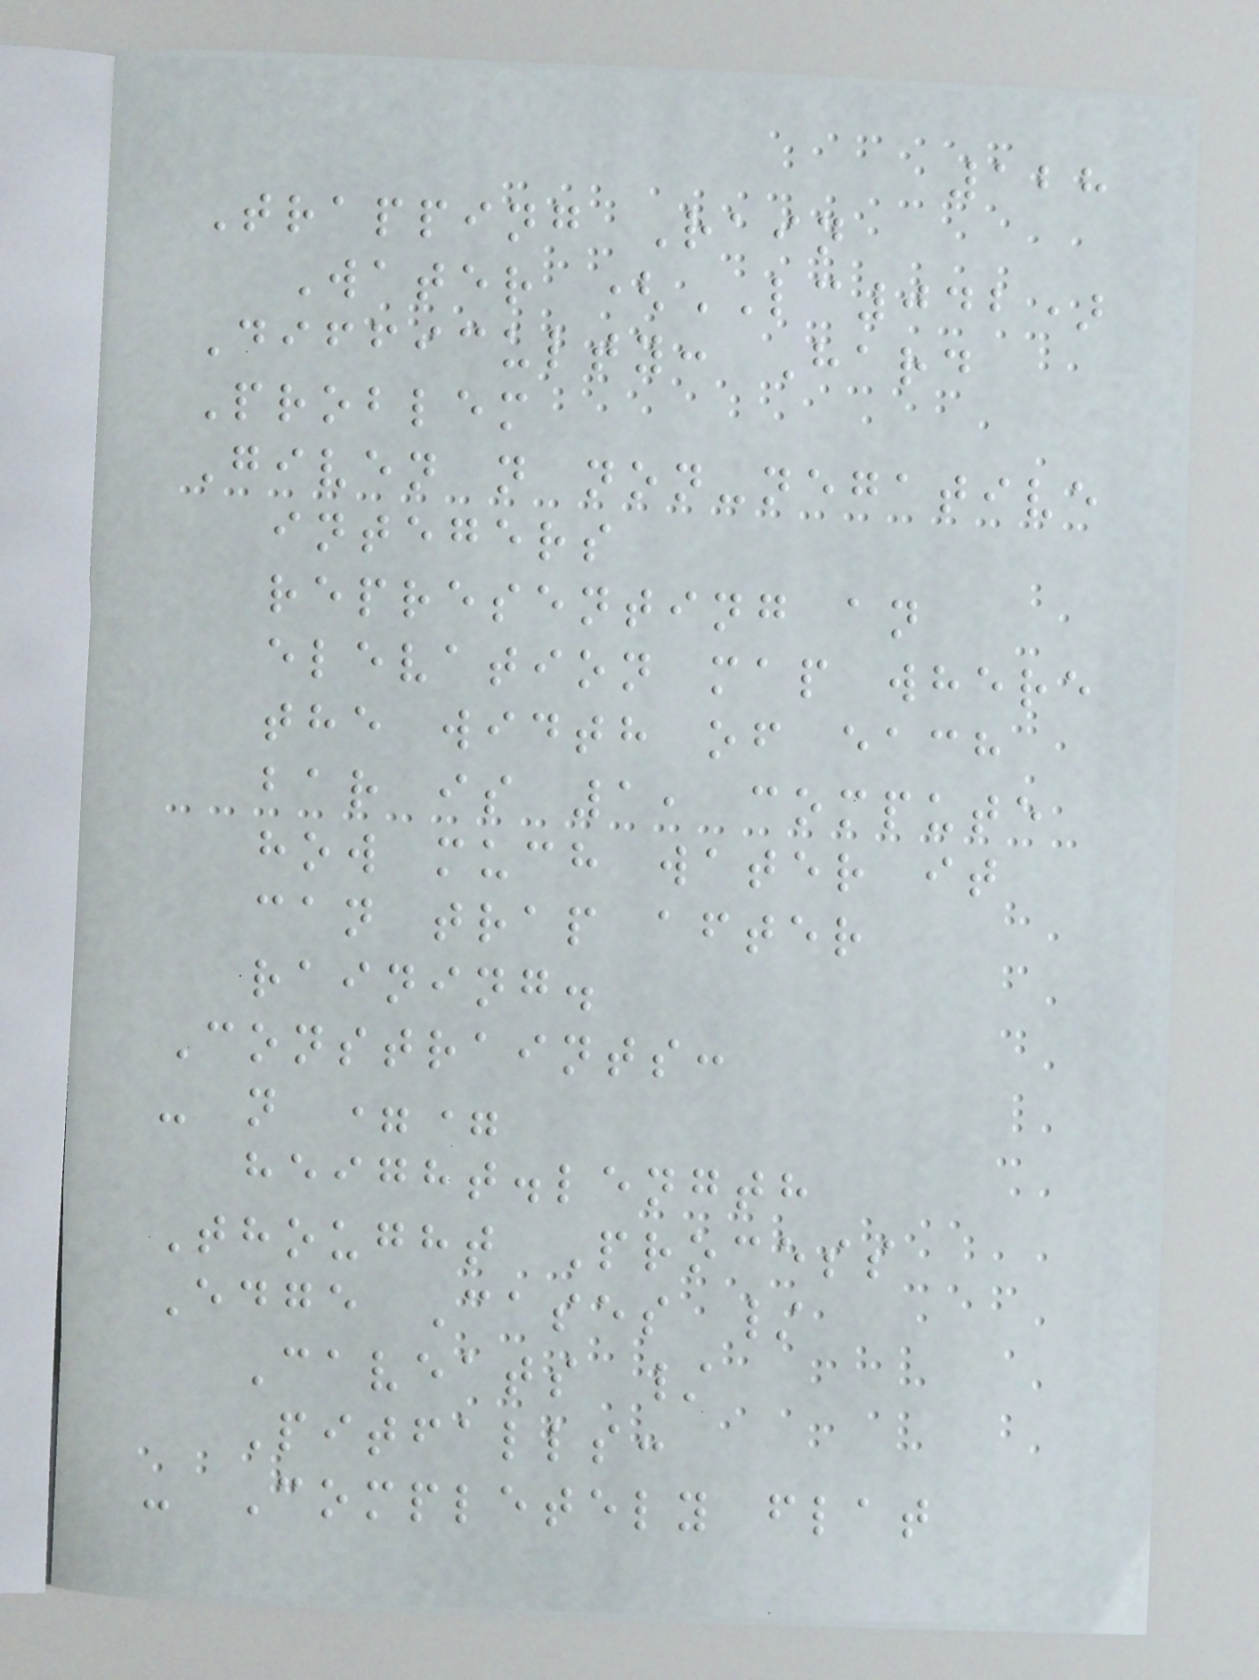128
Trapping Rain
Water (LC042)
Difficulty: Hard
Problem
Given n non-negative
integers
representing an
elevation map where
the width of each
bar is 1, compute
how much water it
can trap after
raining.
Constraints:
- n ==
height.length
Thought Process
Edge Cases /
Caveats /
Pitfalls:
- Completely flat
